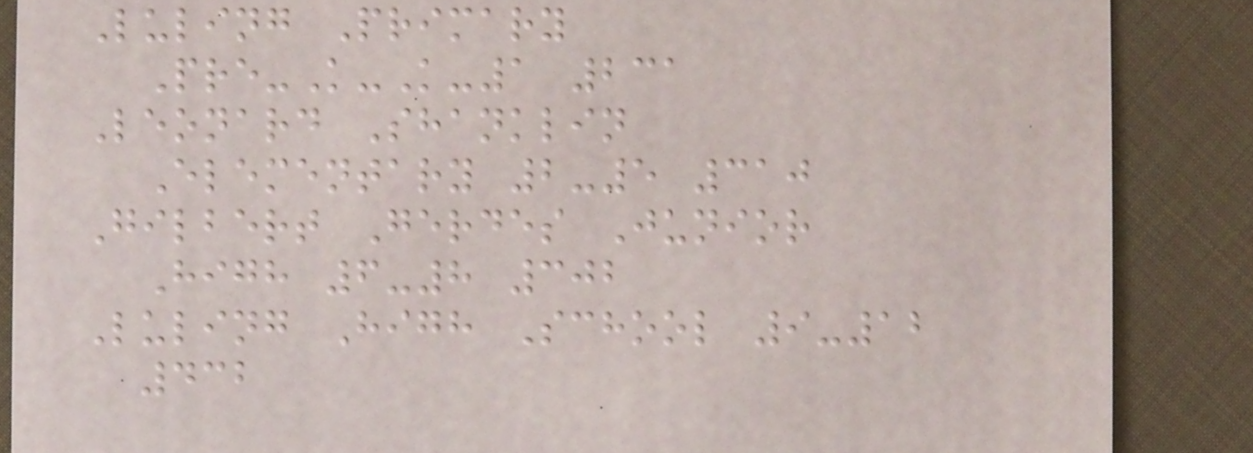Luling Primary
Pre-K-K-1 231
Leonard Shanklin
Elementary 2-5 310
Gilbert Gerdes Junior
High 6-8 302
Luling High School 9-12
432
